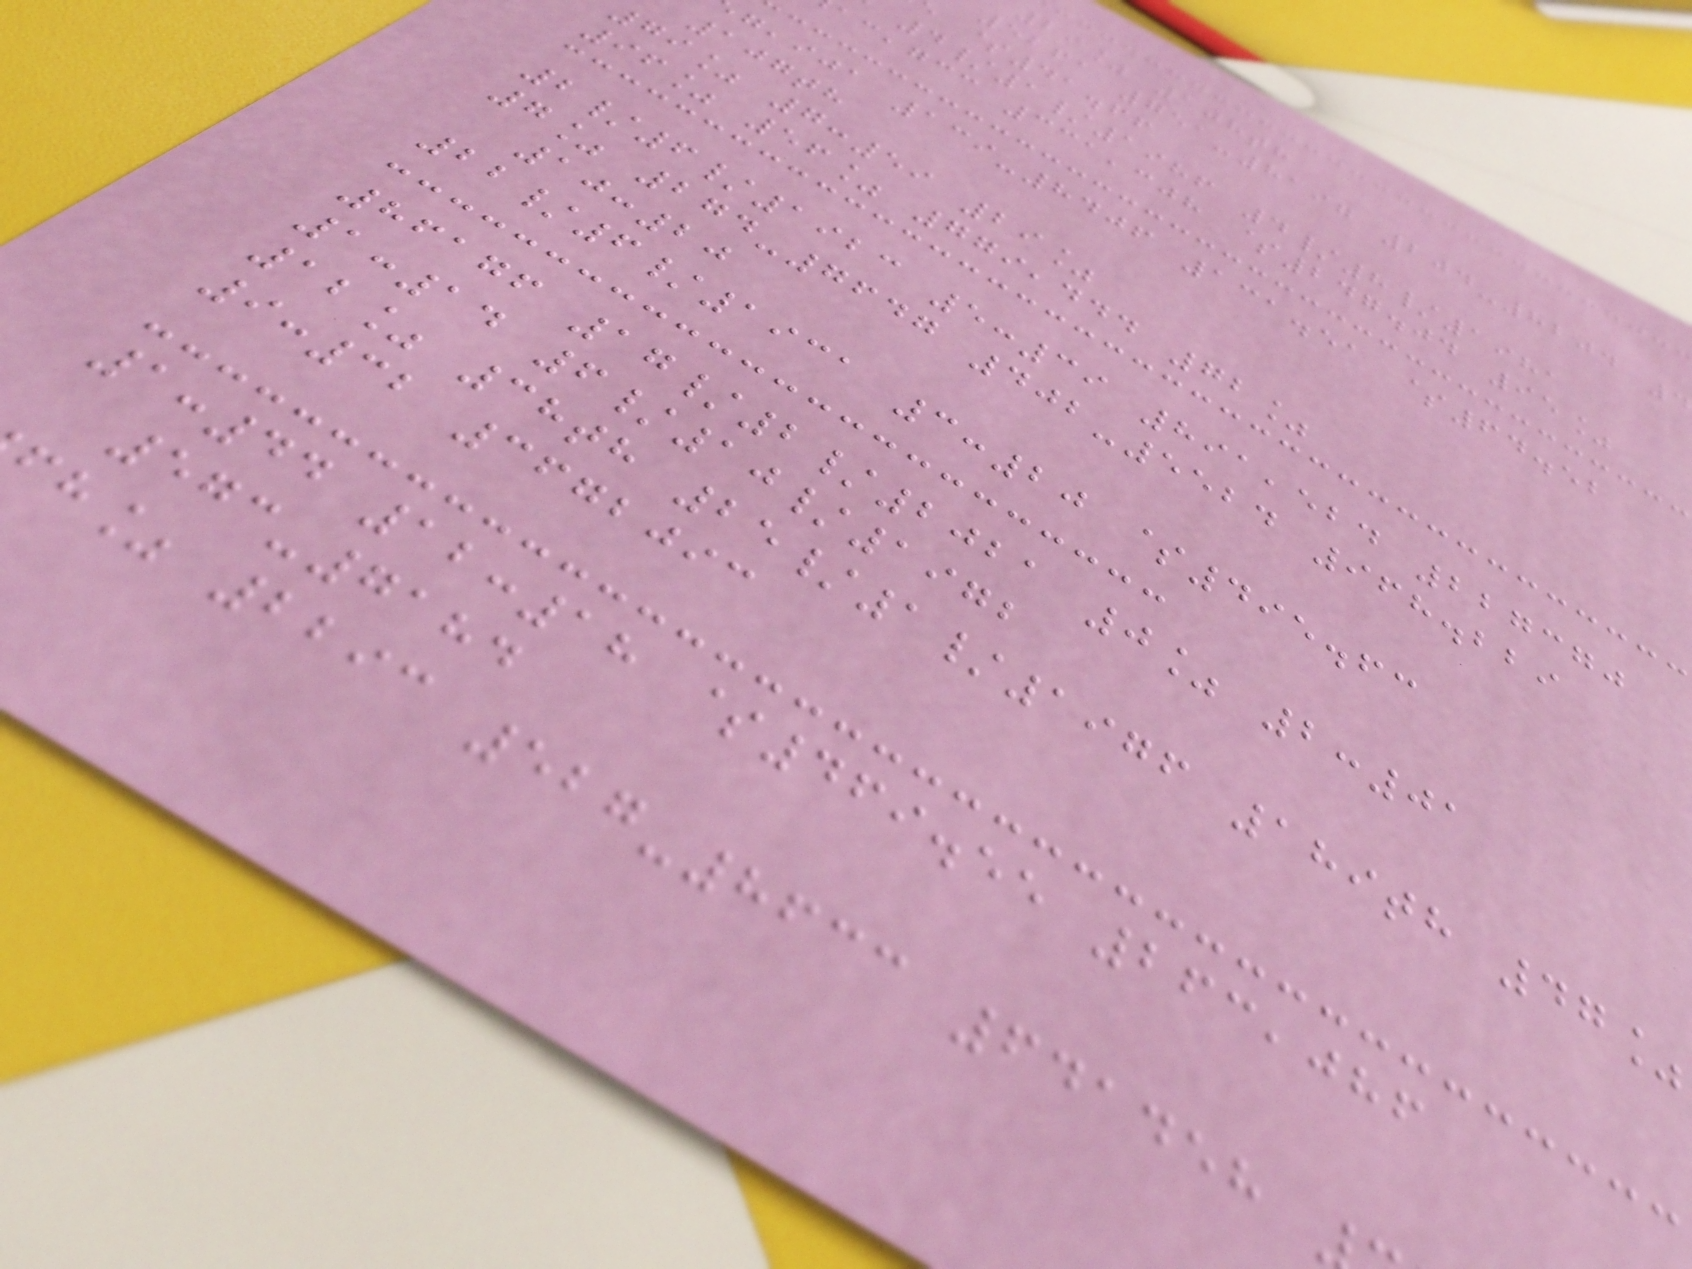29% 108th
5261 751-8197 204-8204 4
$41.66
4/1/1986 4/8/1981
,gcc 331,308 $247.04 95%
,ija 139-8406 131.51 $64.52
107th
79% 7:59 29%
96% 56% 779,444 72%
2/6/1923 5:39 891,524 227370
7% 274-7647 402-5524 968.229
10:20
22/6/1931 3:20 $495.63
86176 17/2/2021 0% 2:01
1:14 6/10/1972
12% 38th 25/1/1976 189th 47%
9:32 3672093
1:44 12:18 $469.55 263,086
573-7184
fh% 2293 527-8633 641458
